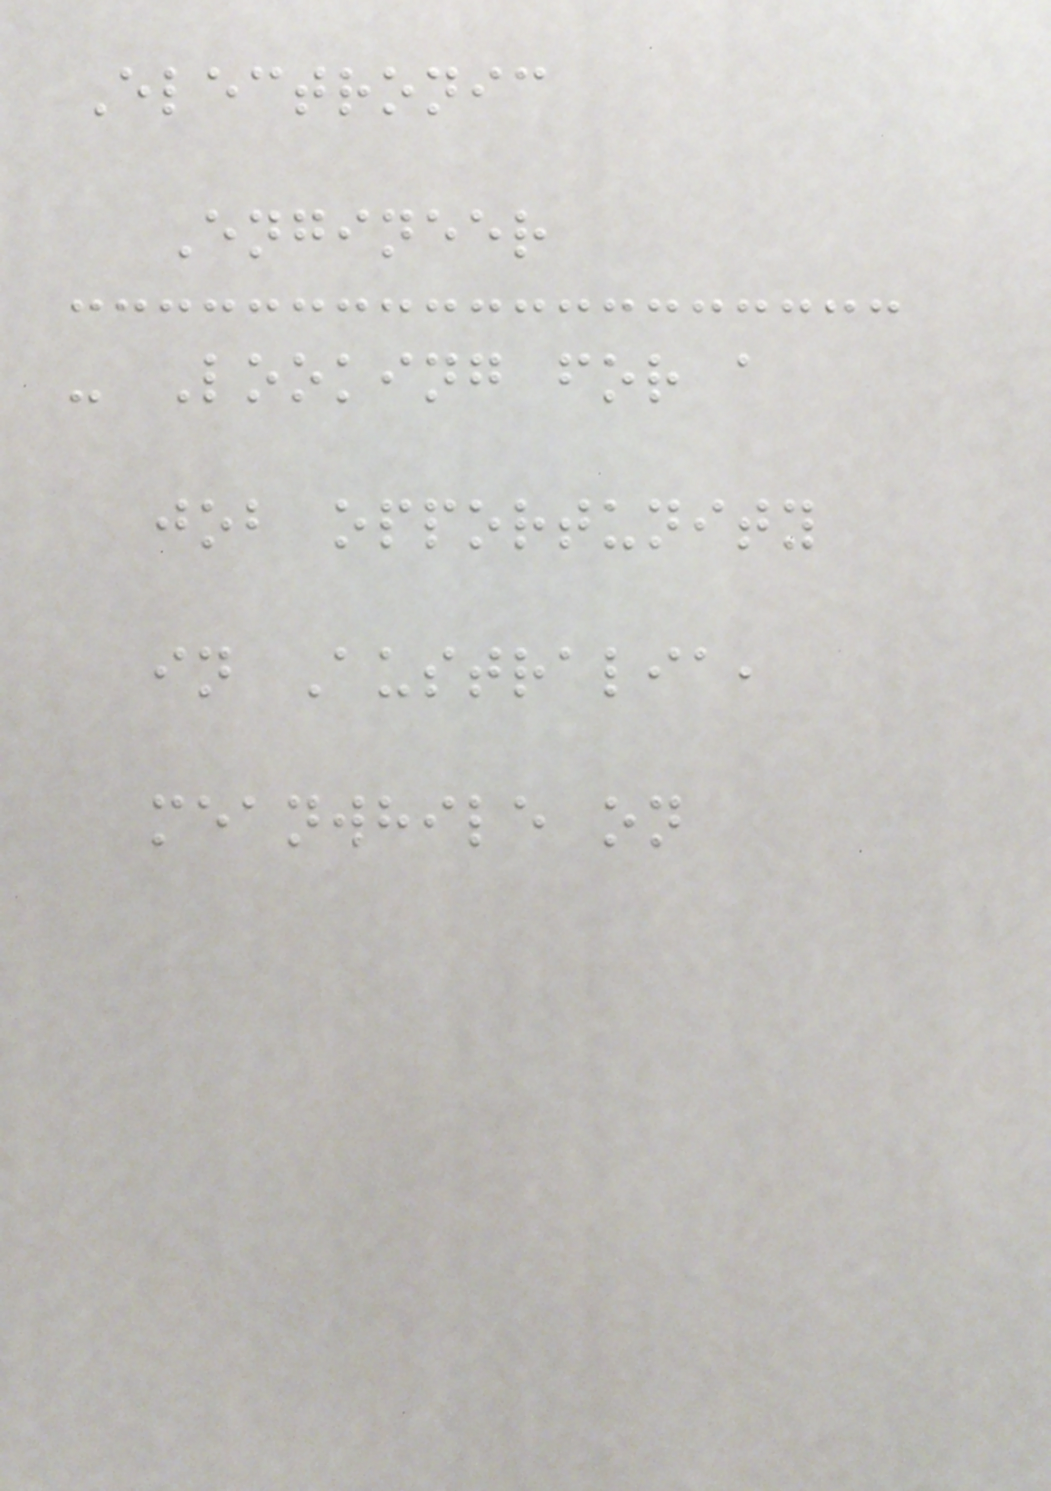Electronic
Engineer
- Looking for a
job opportunity
in Australia,
meanwhile on
